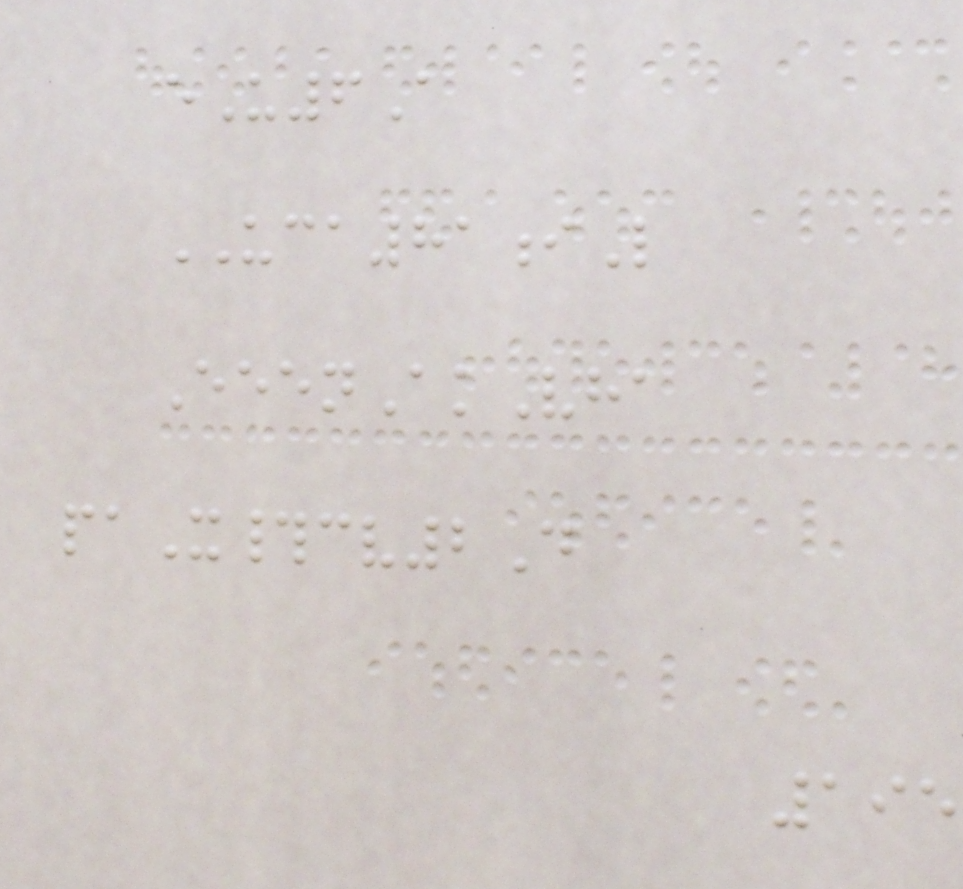eU6A
UCA81iL
EeenAkVha
paX#cv2D
195
